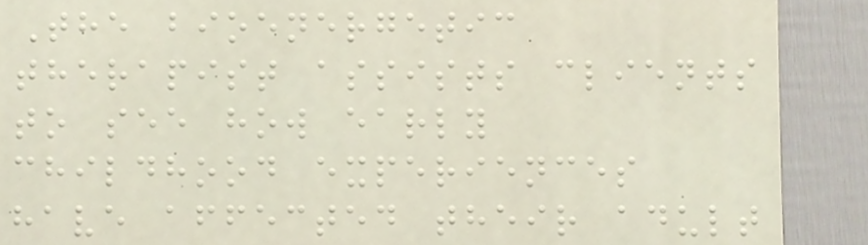The bioenergetic
therapist assists clients
to see how early
childhood experiences
have affected their adult
